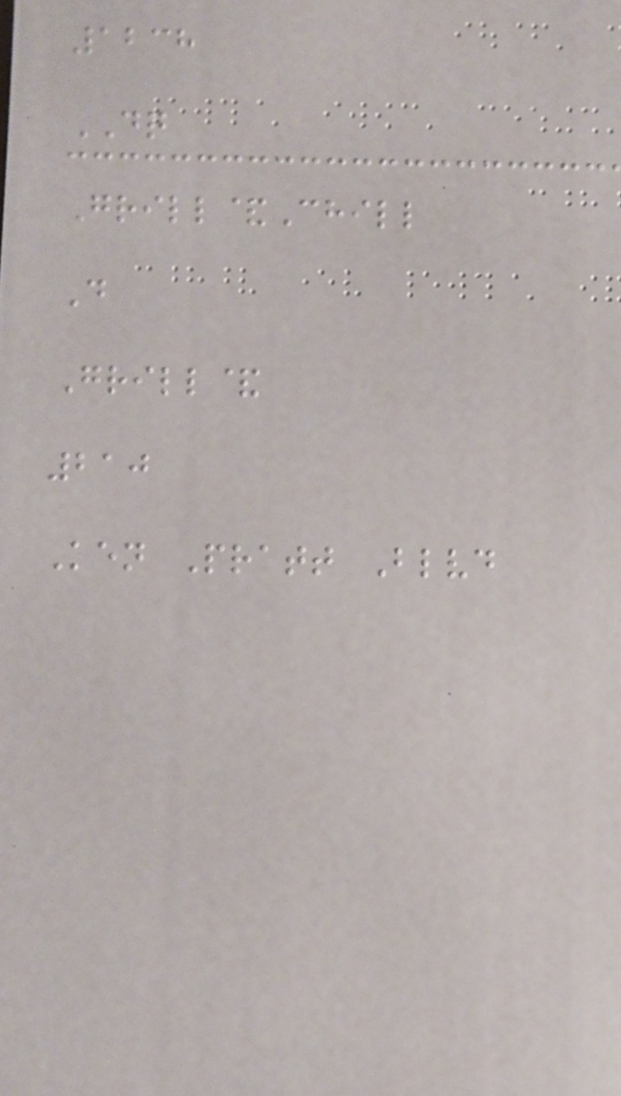1238
DQ
Grill&Chill
D
Grill&
210
Ken Pratt Blvd
